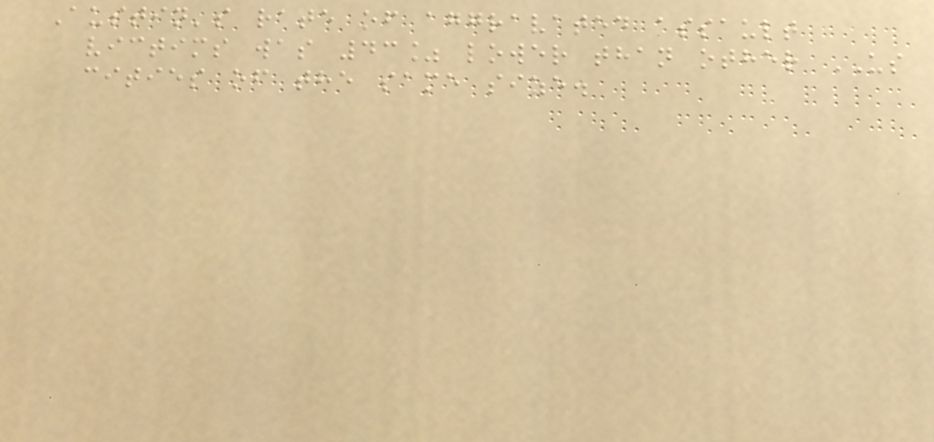Austin's rate of aggravated assault
victims was 43% lower than other US
cities of the same size.
